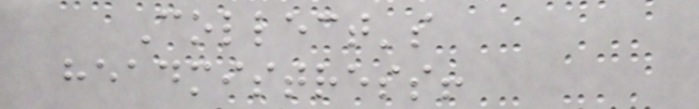Collect's
headmistress!
